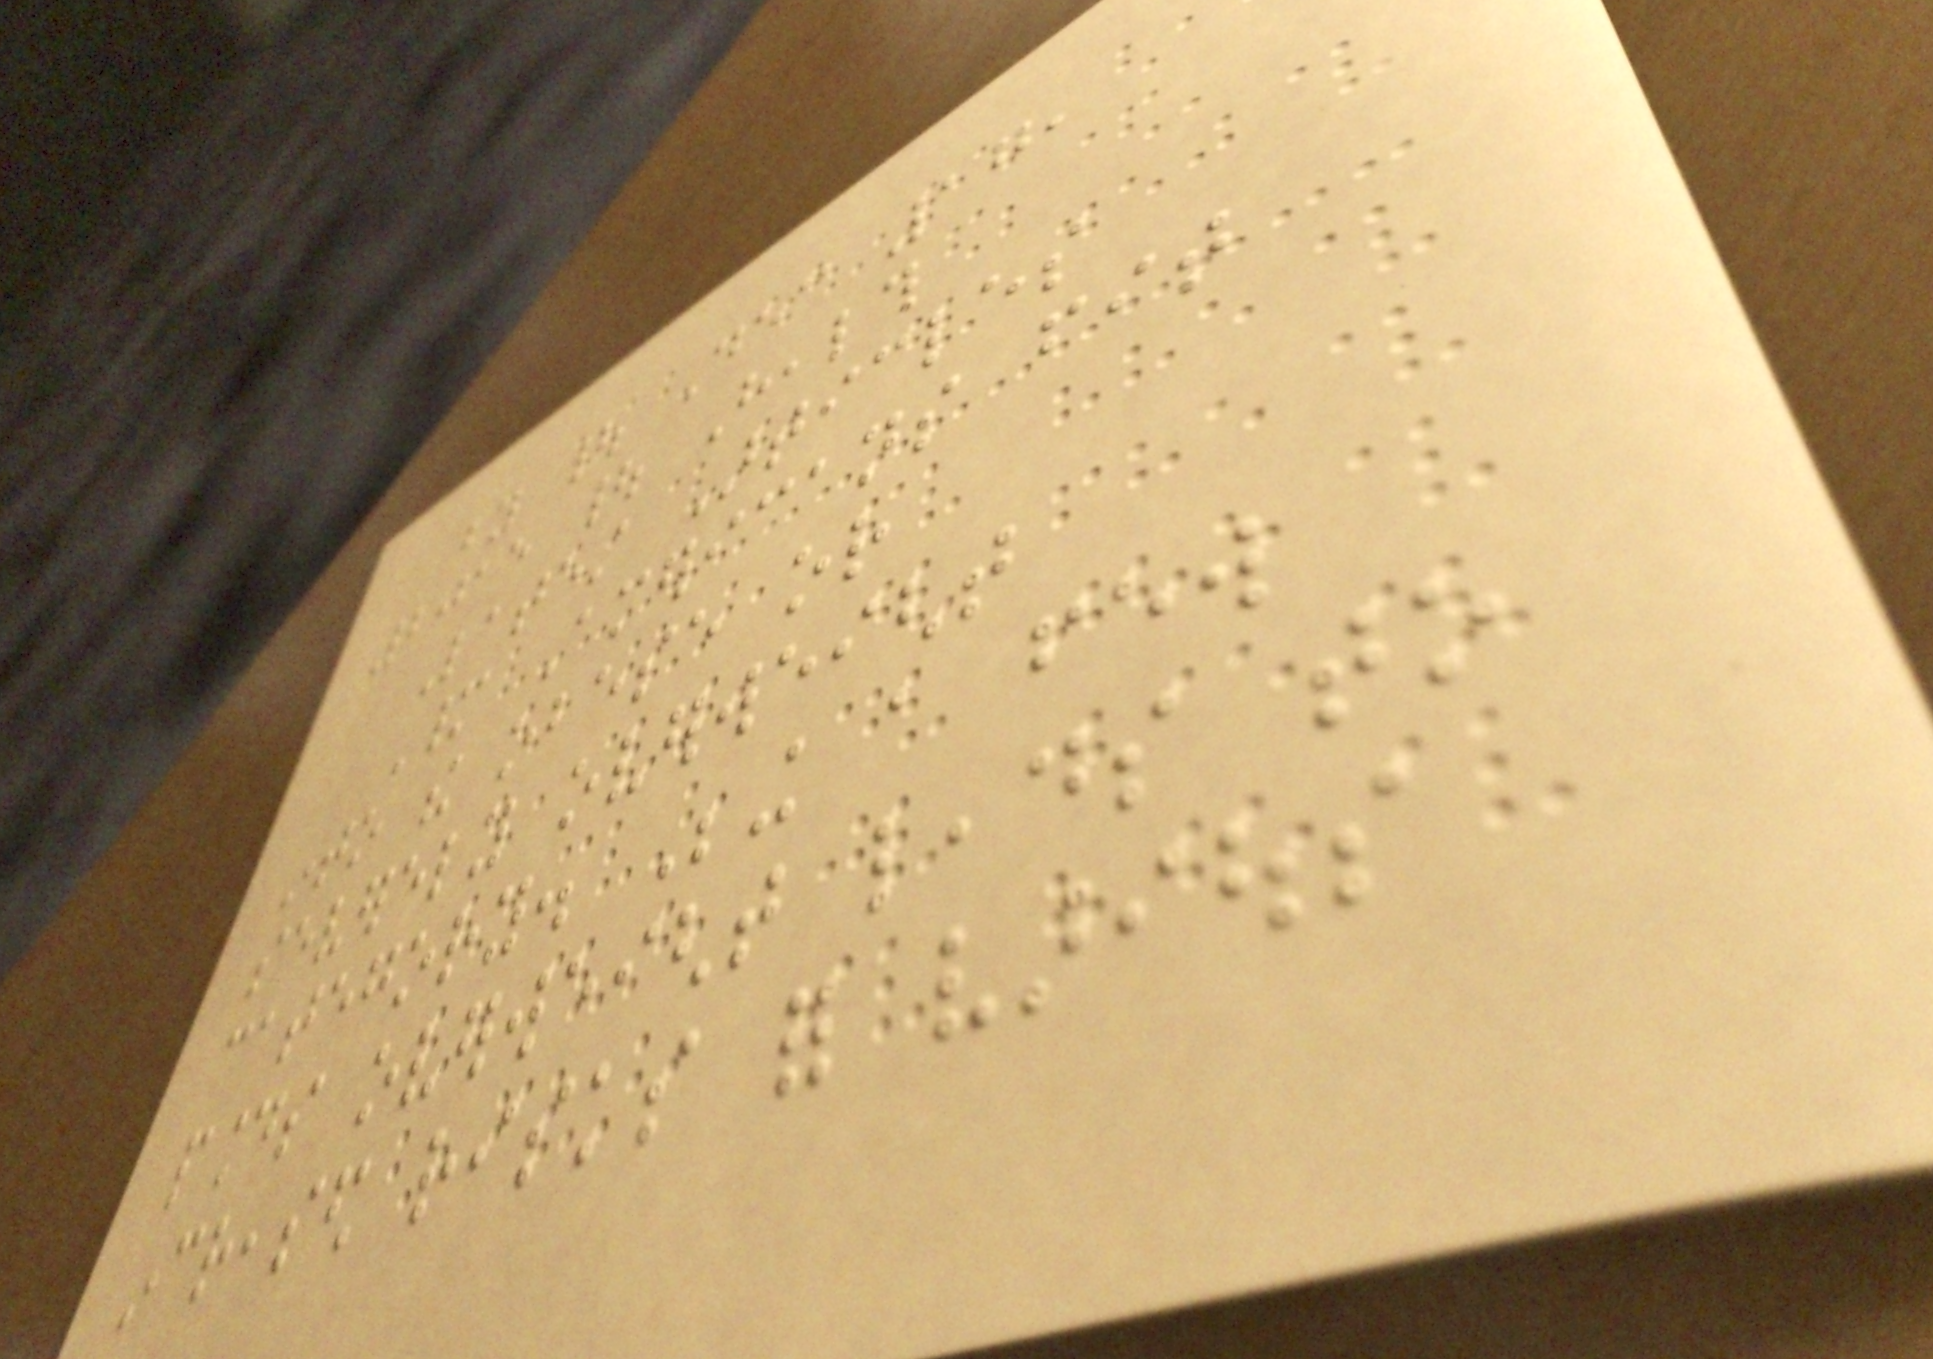by | Dec 17,
2015 | Health
Latest Articles
Many Americans fit
into the obese or
severely overweight
category. Being a few
pounds overweight leads to
increased risks for various
